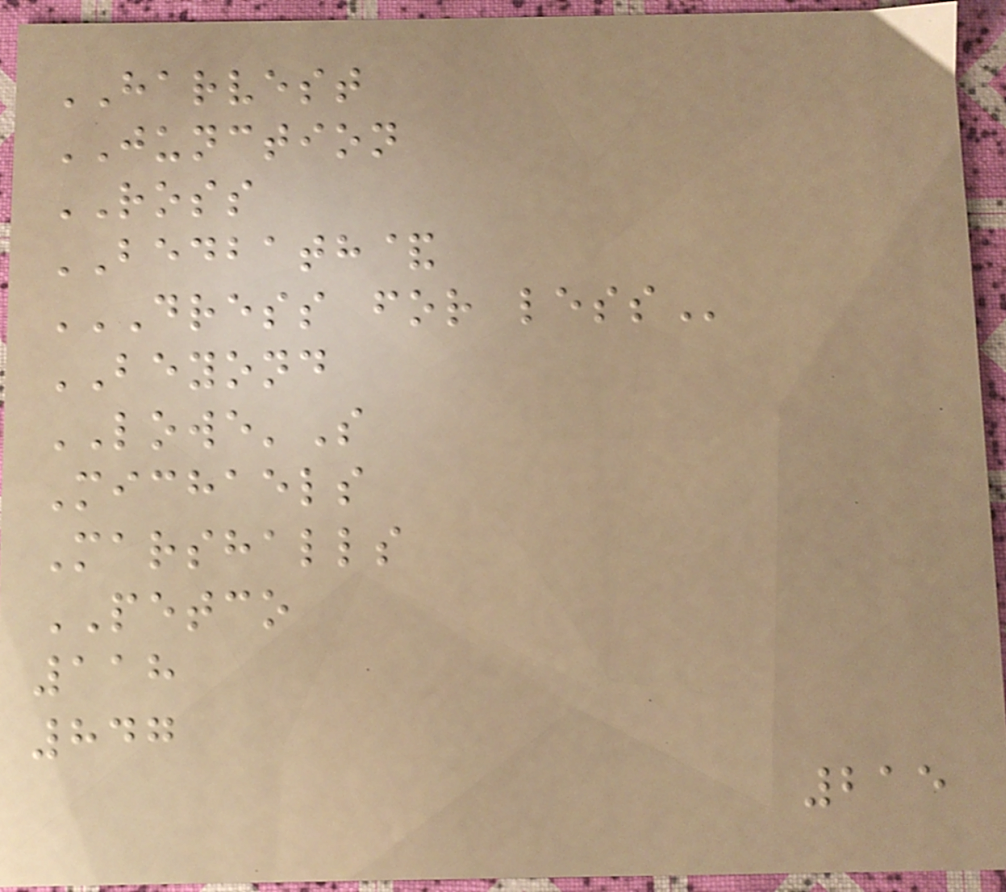HARVEST
JUNCTION
ROSS
BEDBATH&
DRESS FOR LESS
BEYOND
LOWE'S
Michaels
Marshalls
PETCO
118
847
215
